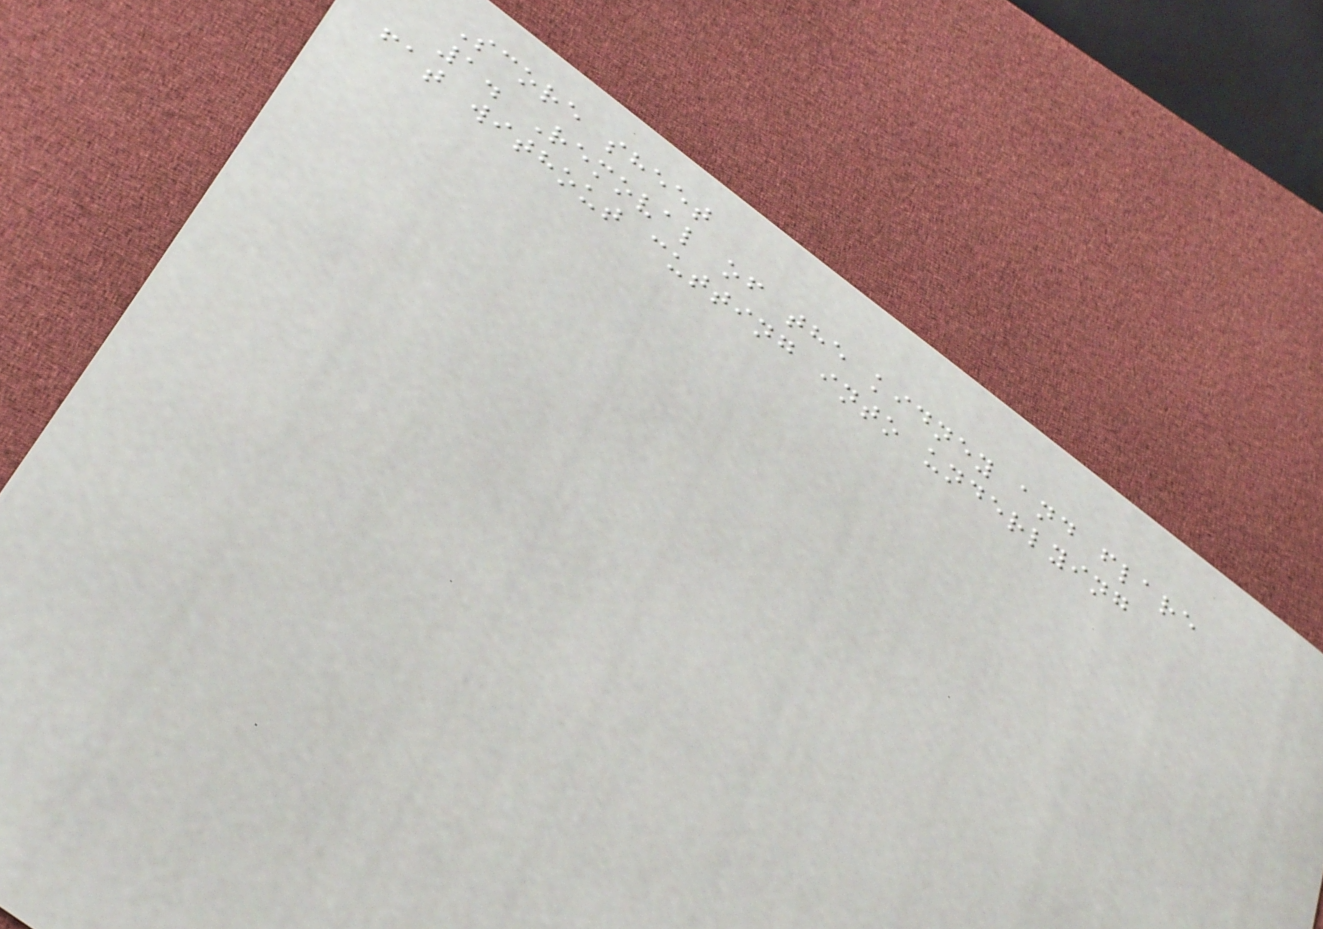Score sheet
1. Removal of the kidney and flare
fat without cutting into underlying
